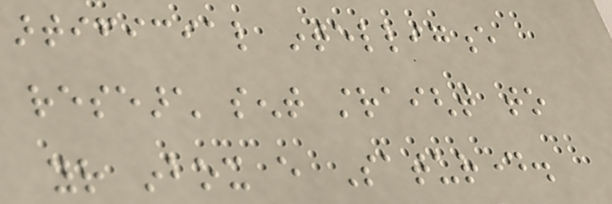artificial intelligence
research sent straight to
your inbox every Saturday.
